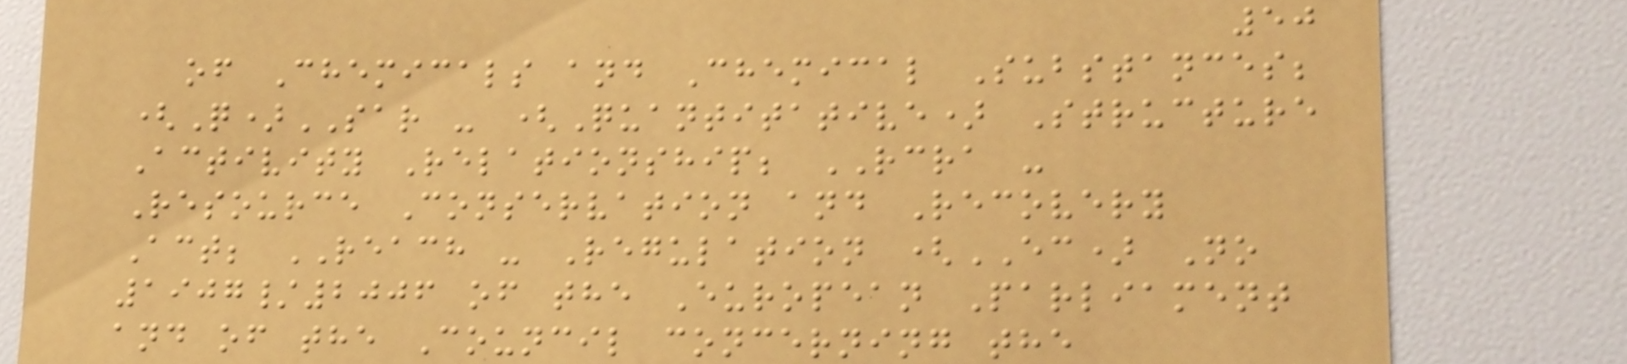50
of Chemicals and Chemical Substances;
(Q)SAR - (Quantitative) Structure
Activity Relationship; RCRA -
Resource Conservation and Recovery
Act; REACH - Regulation (EC) No
1907/2006 of the European Parliament
and of the Council concerning the
